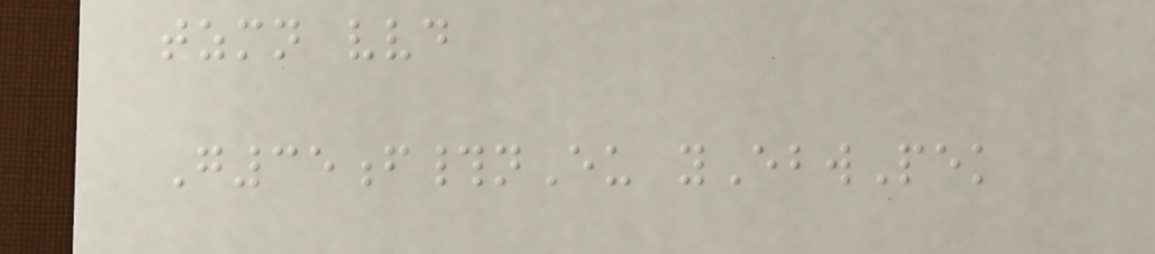tzmn vvd
G35f#nEu yEbwPek
